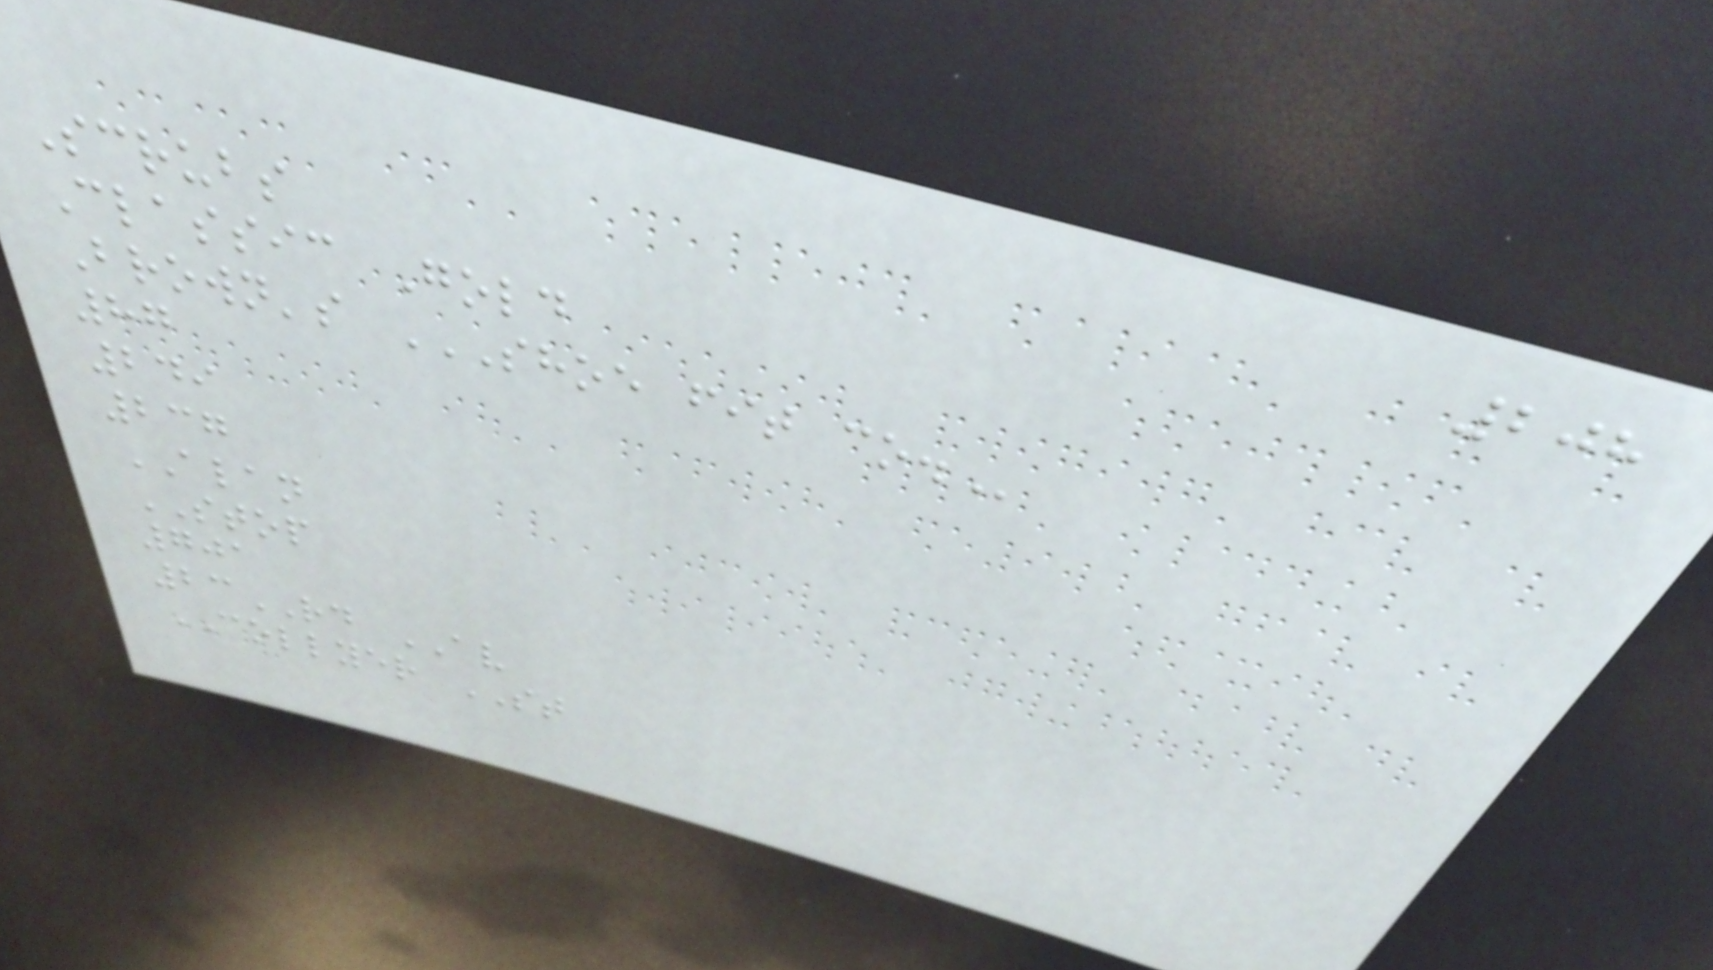208
Scrubs
Classic Gold
Brown's SHOE FIT CO.
87
249
237
ALAN
STOP
701
23RD AV
COLLYER ST
